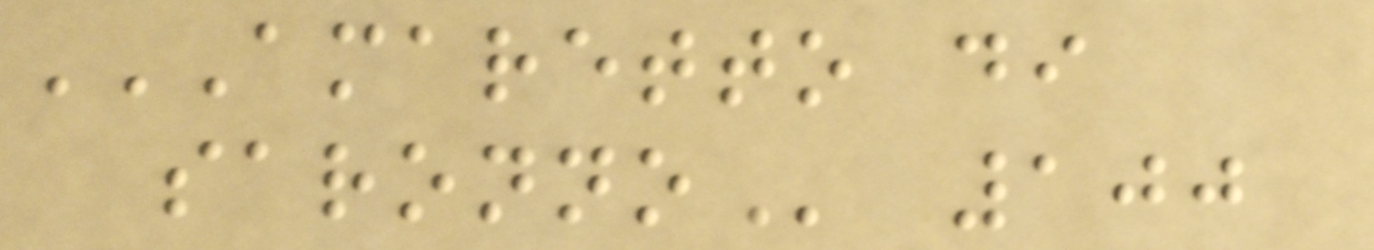AMARETTO DI
SARONNO 100
